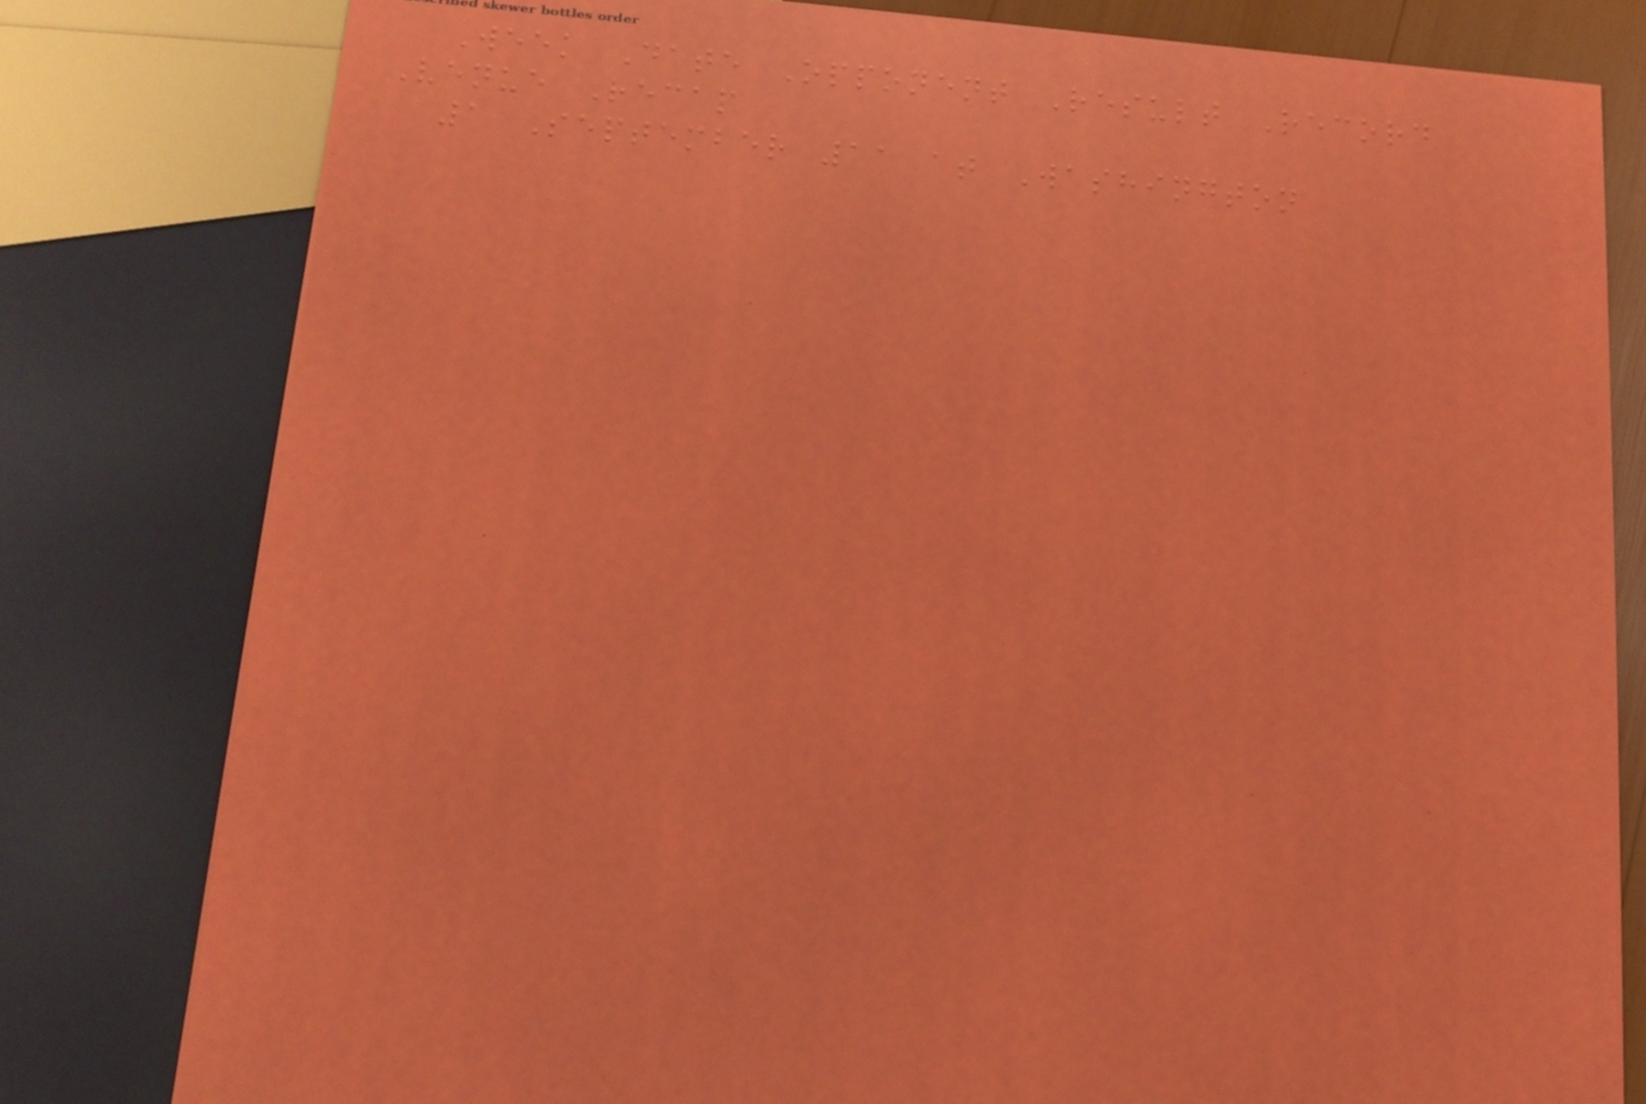Week Date Opponent Result Record
Venue Recap
1 September 11 at Washington
